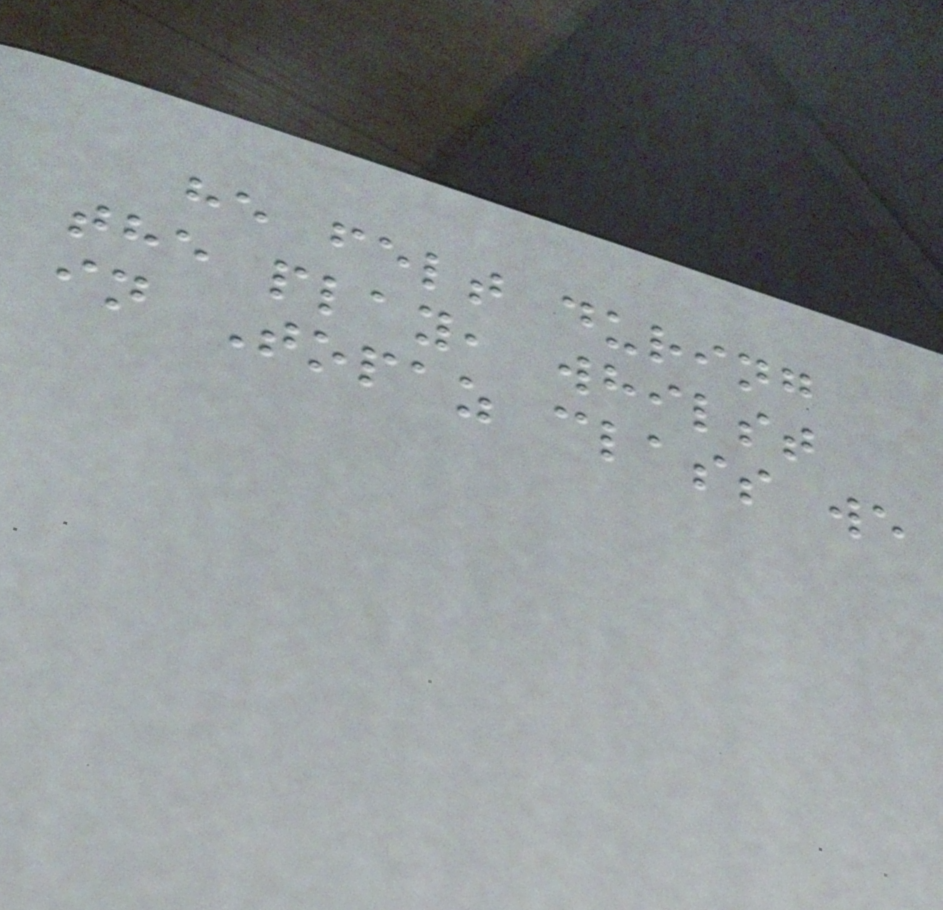he felt during
the play, whilst
in Topaz class we
